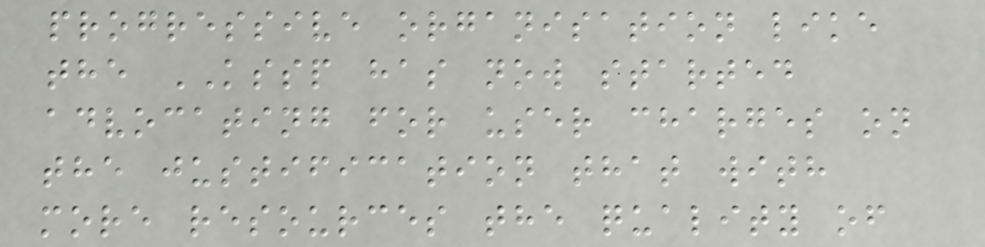progressive organisation like
the KSSP has now started
advocating for user charges on
the justification that with
more resources the quality of
